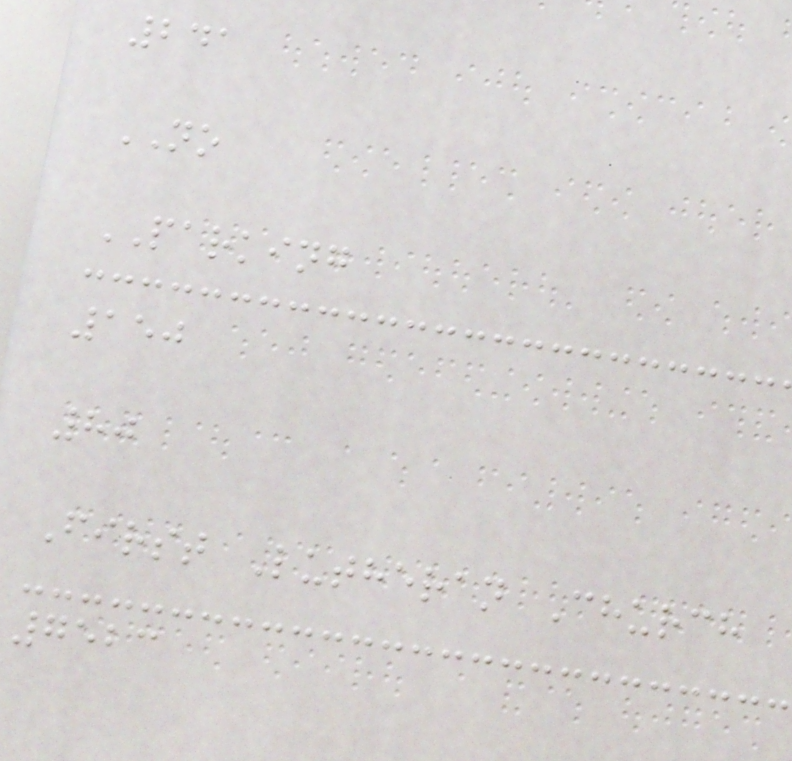241
NO
PARKING
150
80
First Lutheran Church
7523
